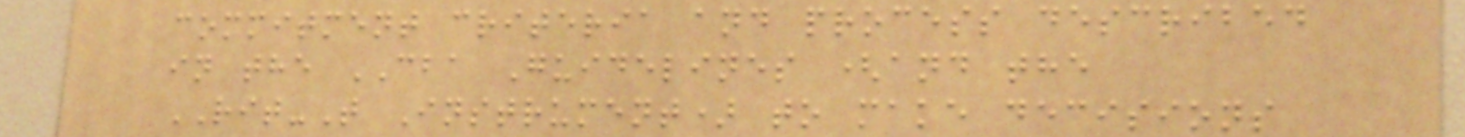commitment criteria and process described
in the CBA Guidelines (and the
RIT-T Instrument) to make decisions
